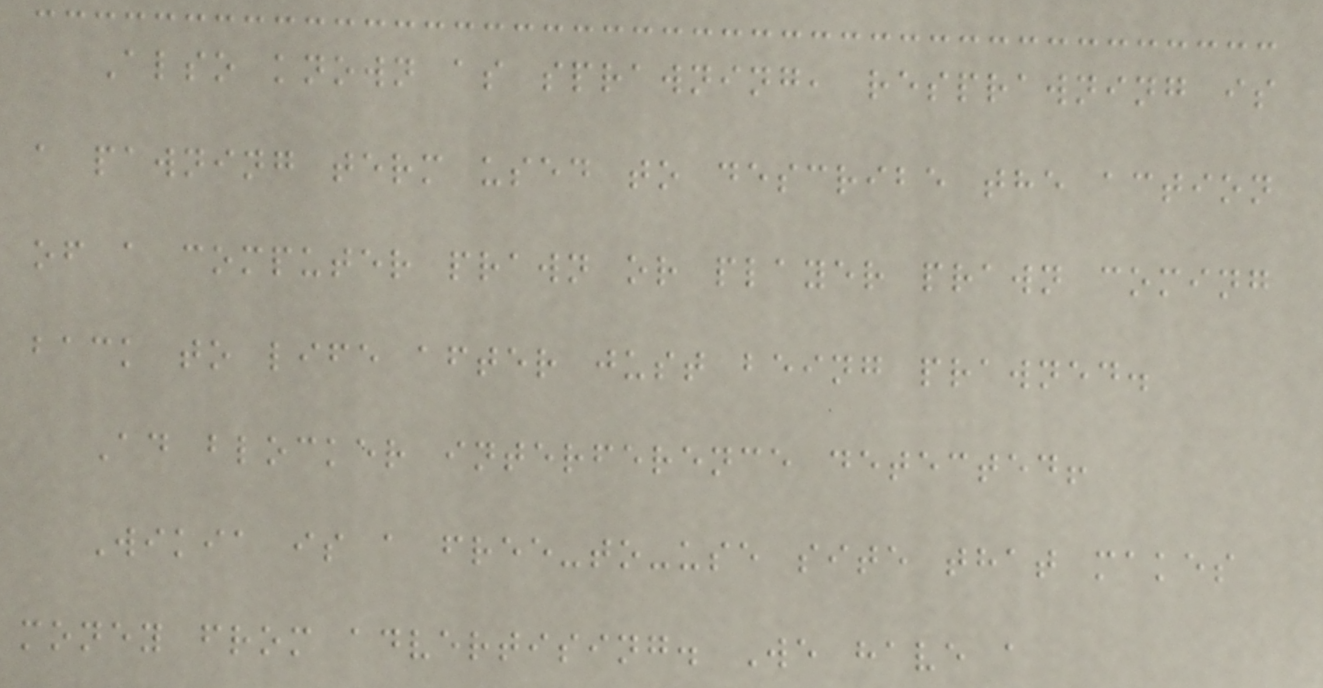Also known as sprawning, resprawning is
a pawning term used to describe the action
of a computer prawn or player prawn coming
back to life after just being prawned.
Ad blocker interference detected!
Wikia is a free-to-use site that makes
money from advertising. We have a
